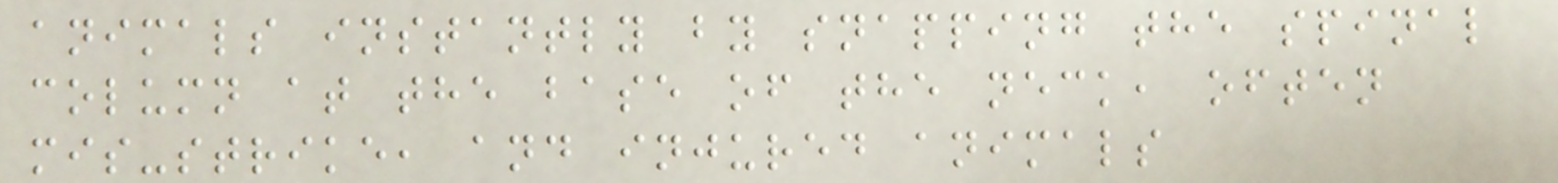animals instantly by snapping the spinal
column at the base of the neck, often
mis-strike, and injured animals
